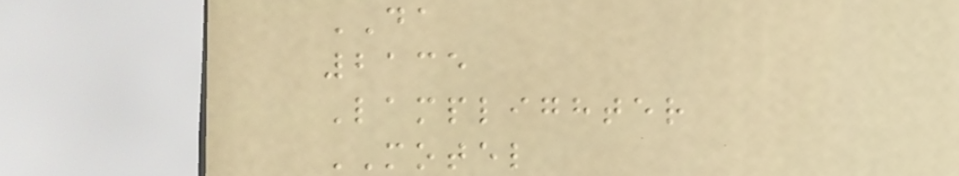DA
2135
Lamplighter
MOTEL
